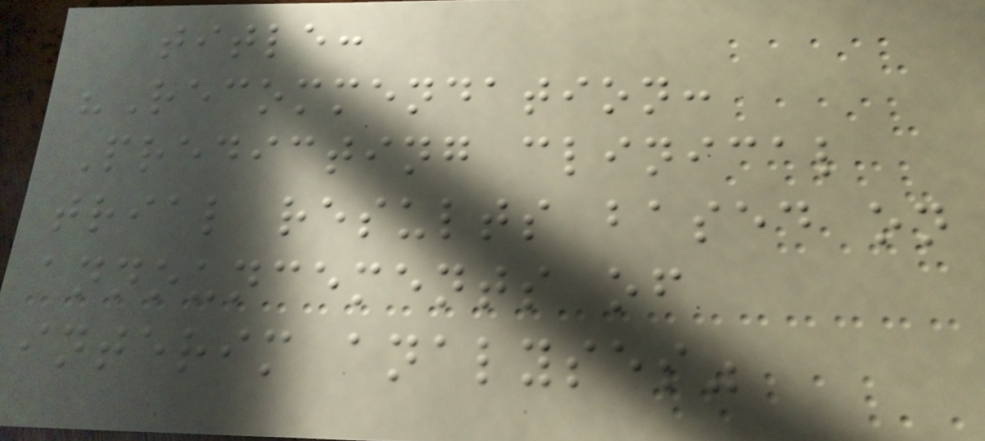title:
"Recommendation:
Predicting clinical
trial results based on
announcements of
interim analyses"
